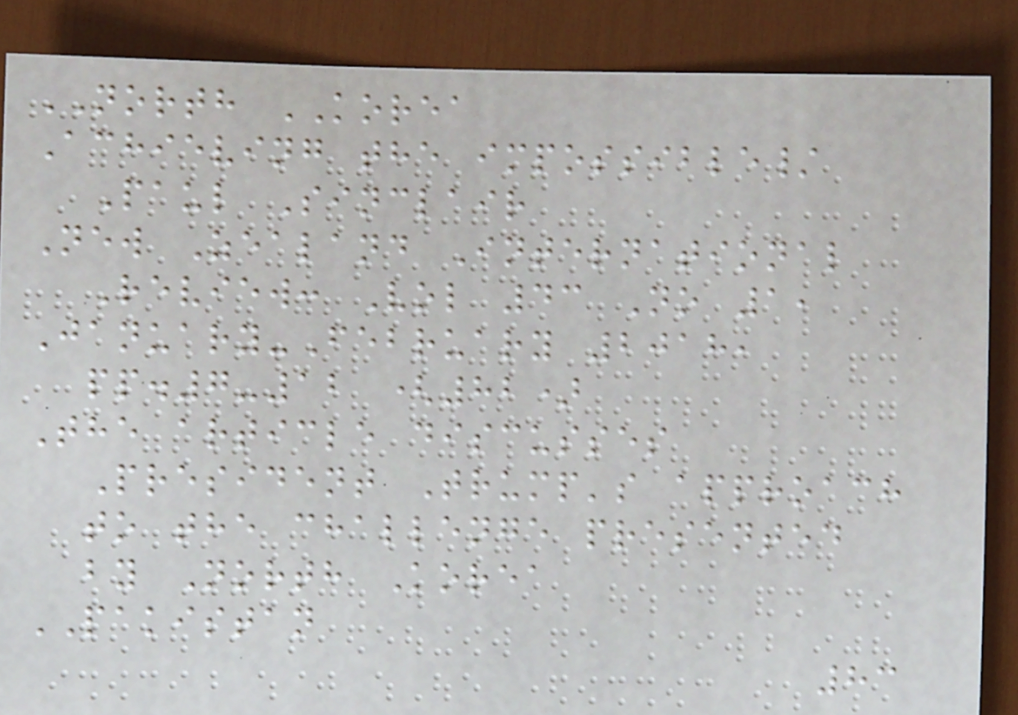NORTH KOREA
Achieving the impossible/
Paul Sinclair
New Zealand International
Review: Vol 43 No 1,
January-February 2018,
pp.7-12 (82)
The article discusses
President Trump's approach
to the challenge presented
by North Korea
PAKISTAN
83
